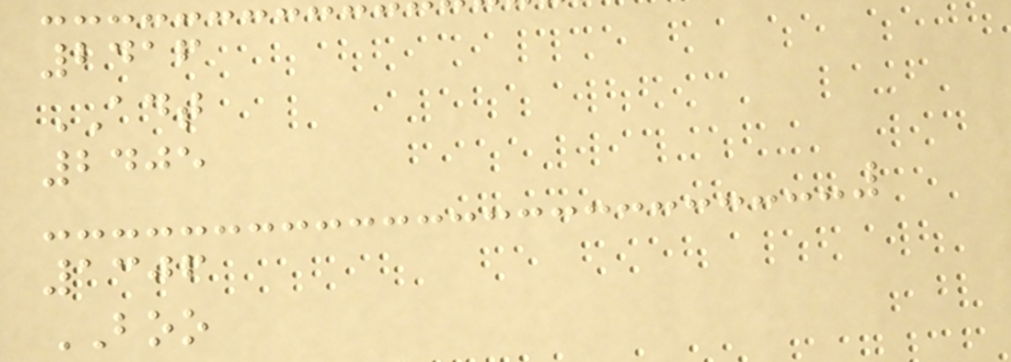2416
ADT
2405
1306
BOO
